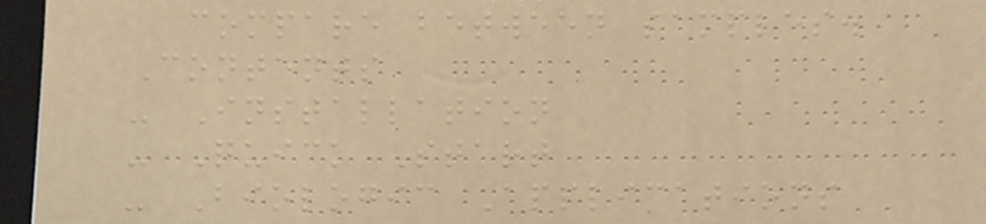compare between samples.
Contents
- Installation
- Quick Start
- Biologic Applications
